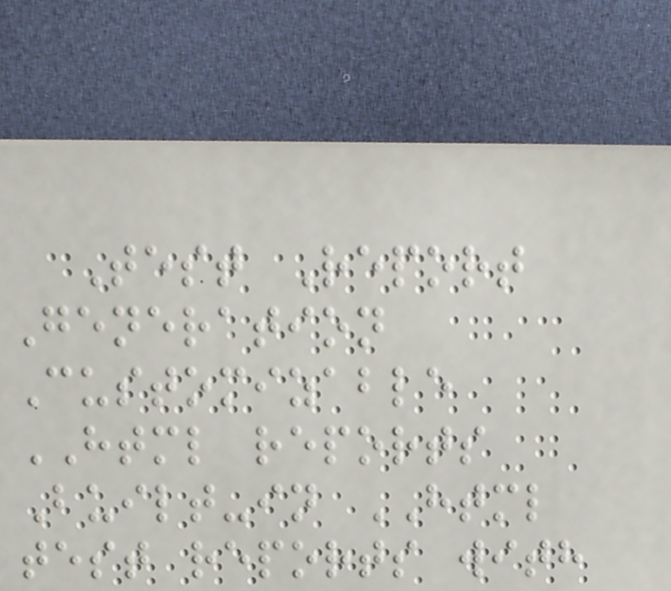Test Report
Generation
Customizable
HTML reports
Built-in HTML
test reports with
